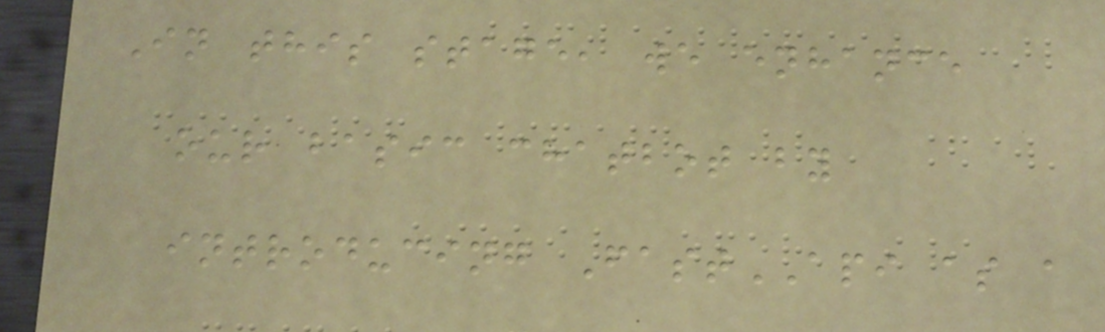In this stage, we enhance
our basic chatbot by
introducing FastAPI as a
